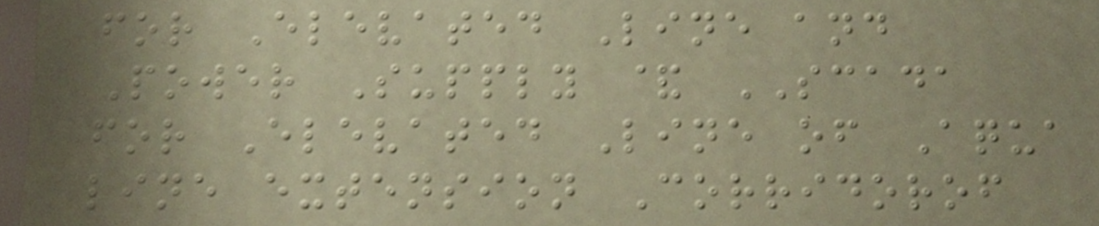for Elevated Line and
Power Supply & SCADA
for Elevated Line of Aqua
line extension Corridorof
